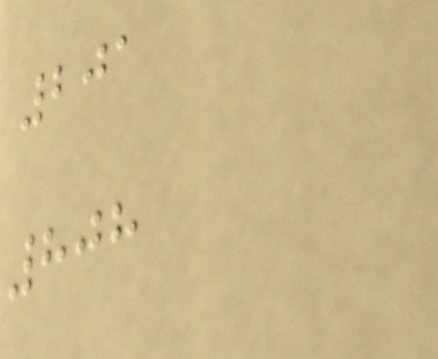201
808
